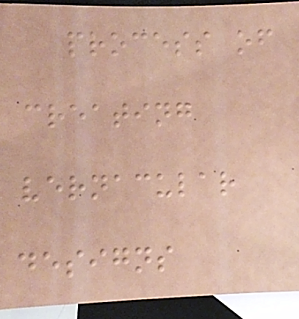process of
creating
vernacular
designs
